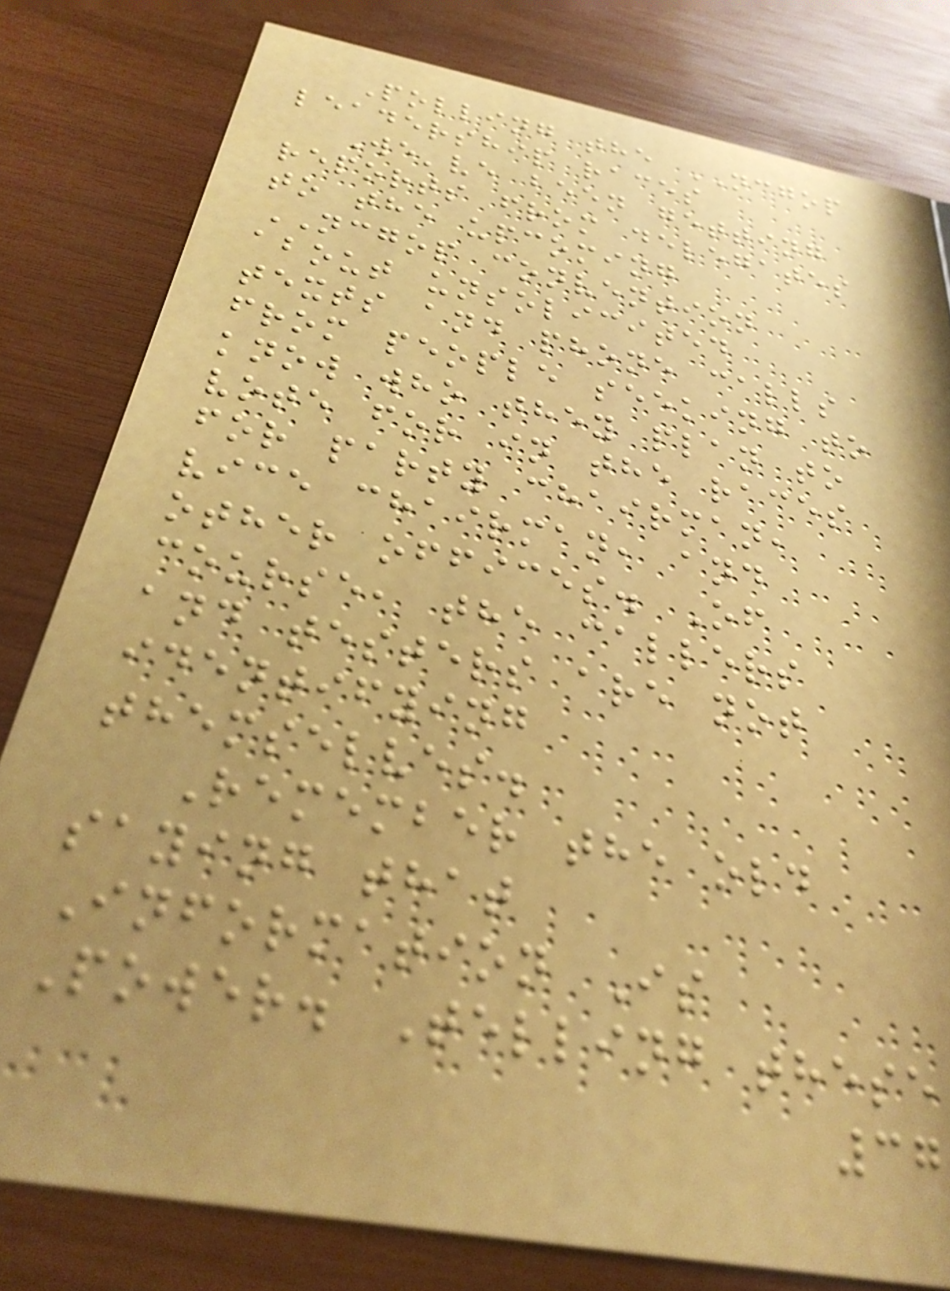Polling the NCGOP
leadership races
We've been getting
reports from delegates
to the upcoming
NCGOP convention
about unsolicited
texts and phone calls
from people seeking to
know who they plan to
vote for in the races
for party chairman,
vice chairman, and
other offices. Of
course, the callers
and testers are not
identifying
themselves.
Remember the old
saying that
Information Is
Power. Telling these
37
